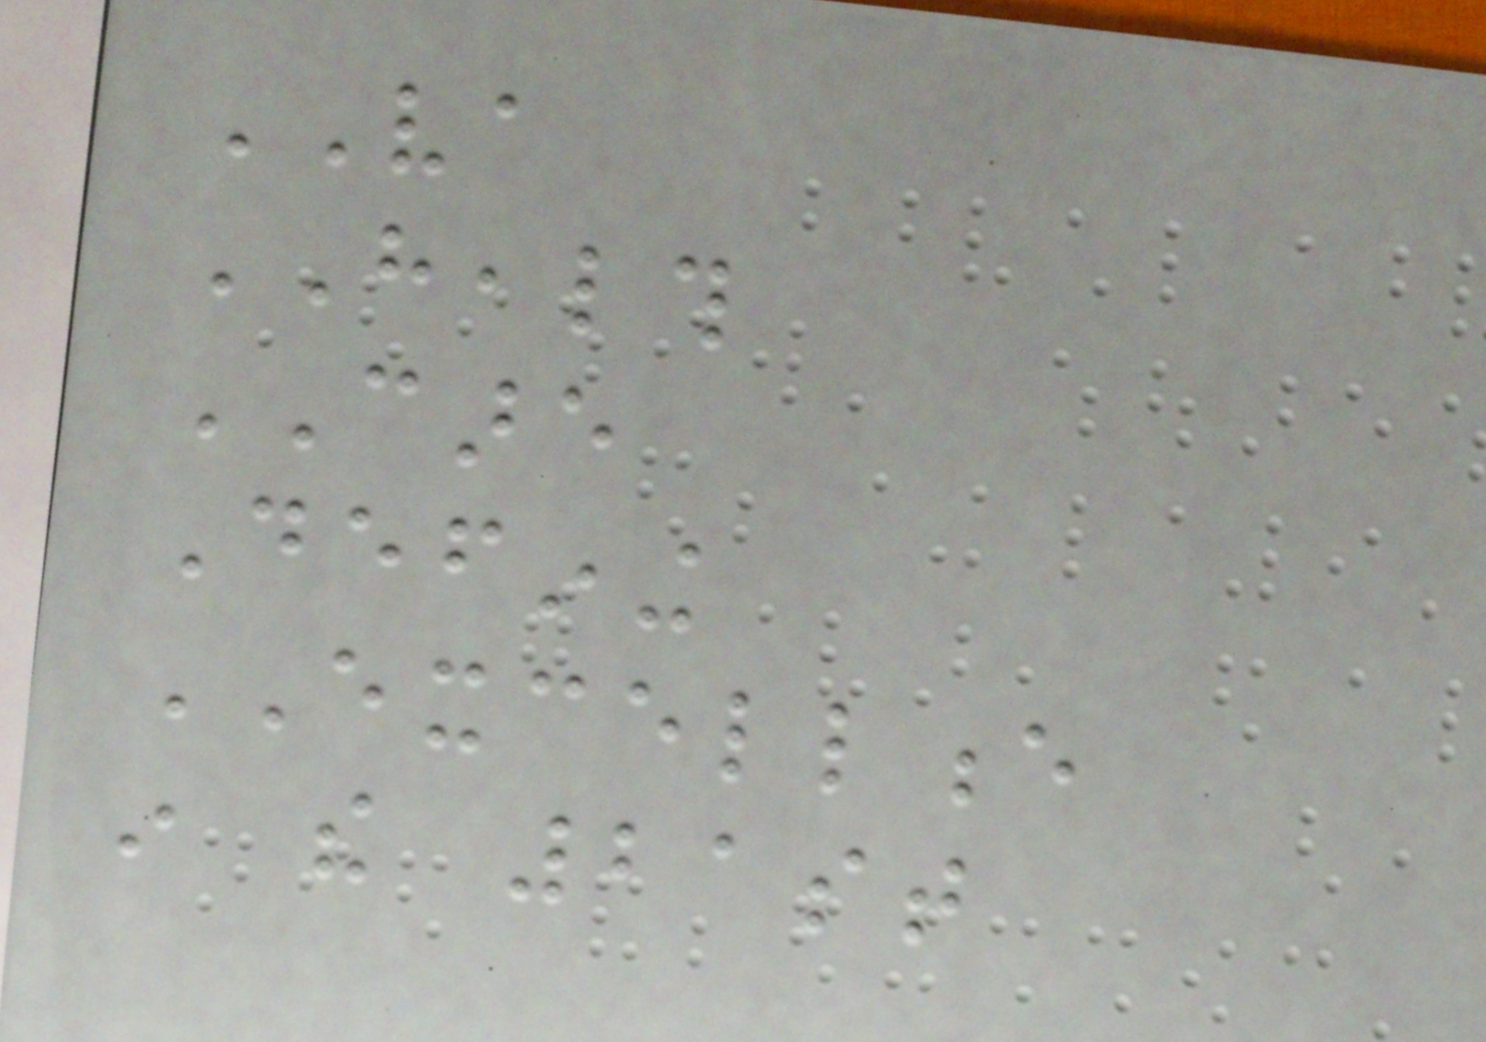VA
HEALTH
CARE
Defining
EXCELLENCE
in the 21st
